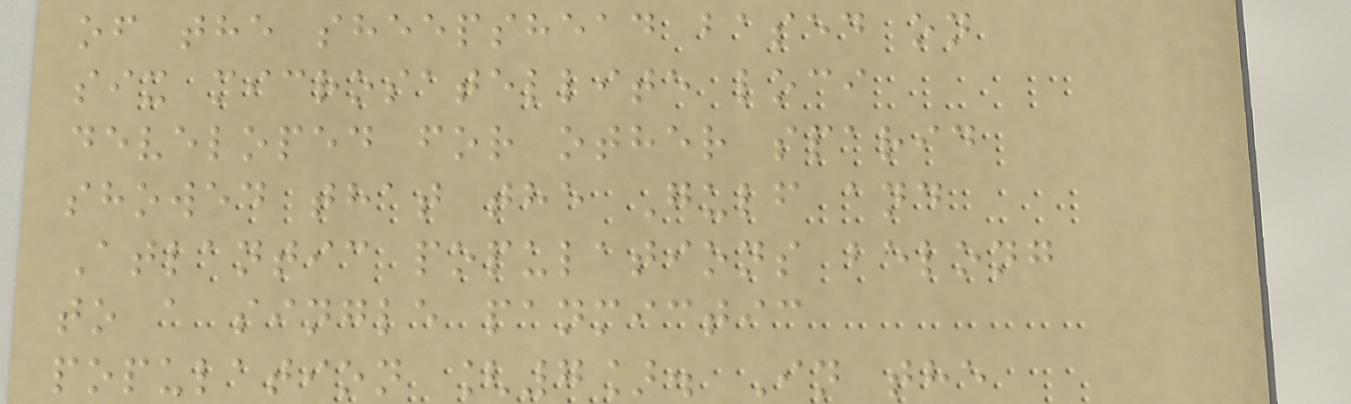of the sheepshead based on
six microsatellite loci
developed for other sparid
showed that the Gulf and
Atlantic populations belong
to a single panmictic
population [7]. In the
